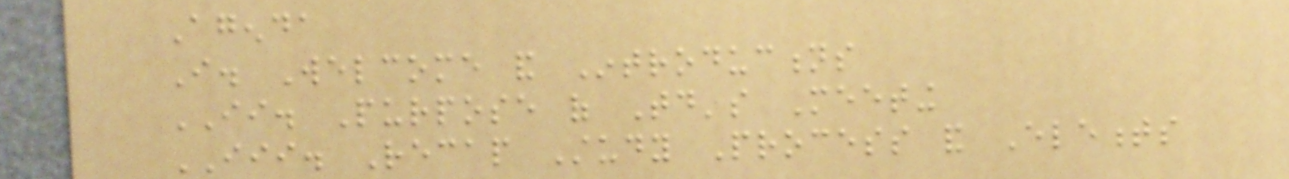Agenda
I. Welcome and Introductions
II. Purpose of Today's Meeting
III. Recap Study Process and Elements
